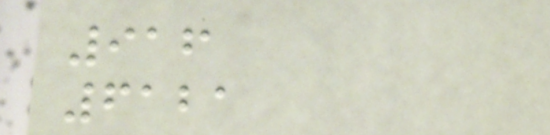916
6121
